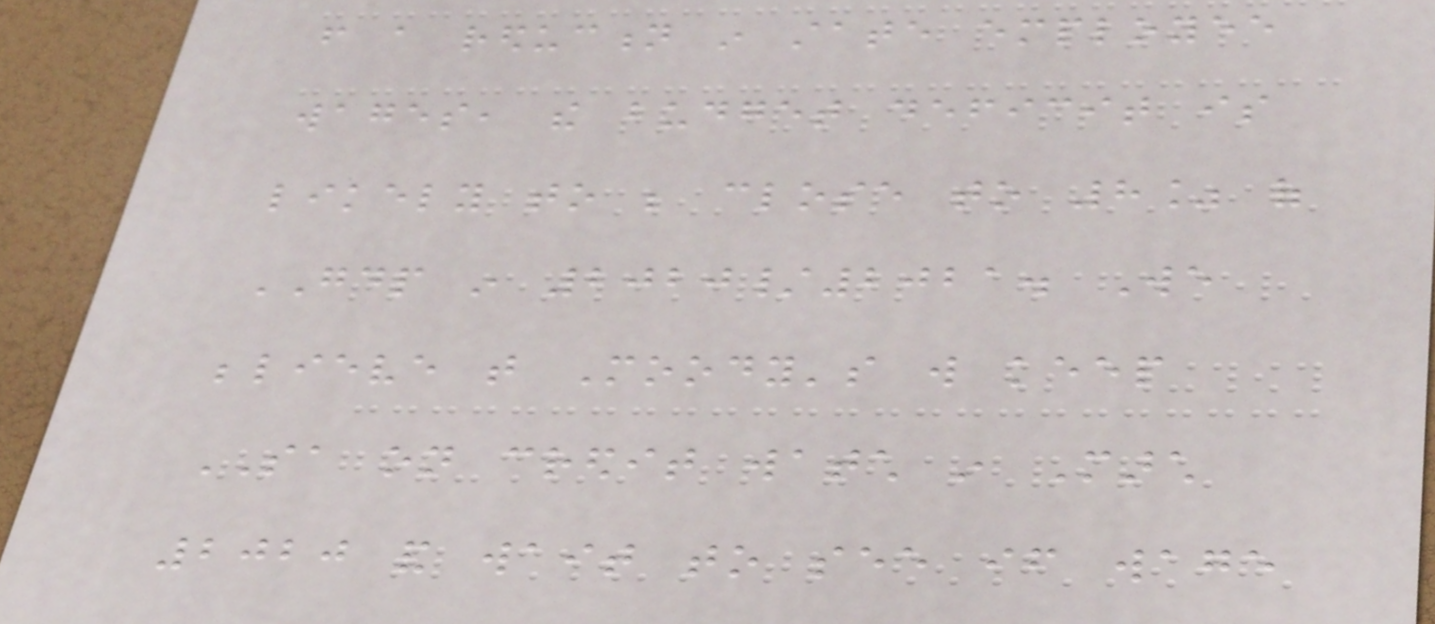from a reduction in state employee
wages, the budget deficit is
likely to be close to 8% of
GDP in 2020/2021. We
believe that Moody's will keep
SA on credit watch in March
2020 and wait to see if wage
